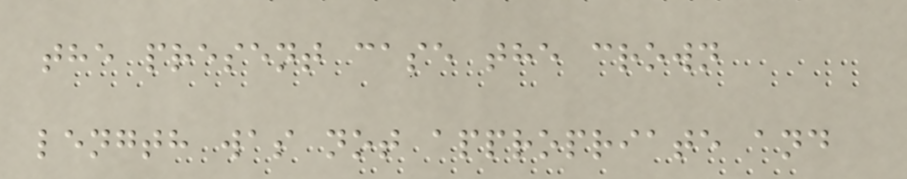the present case the crown
length was not appropriate and
